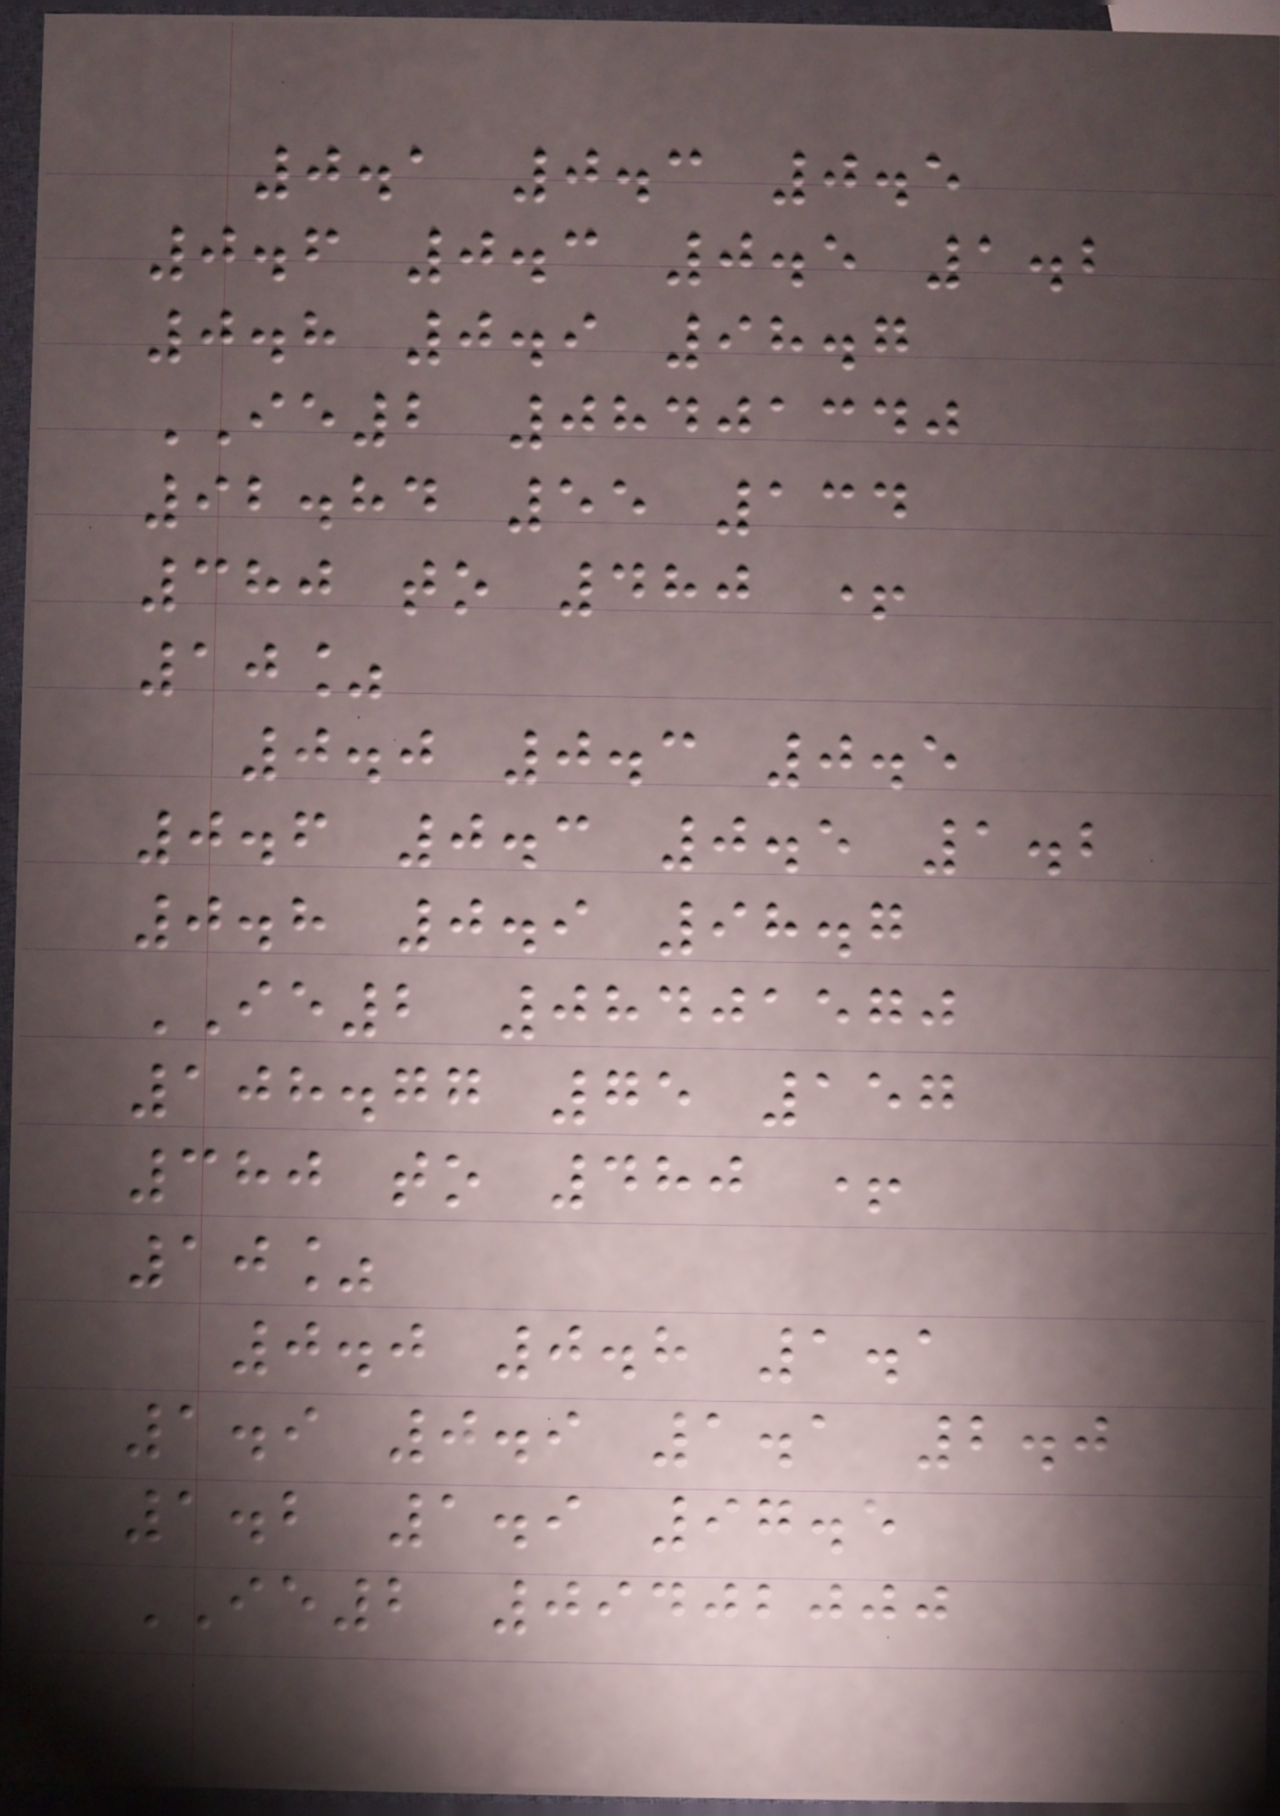0.1 0.3 0.5
0.6 0.3 0.5 1.2
0.8 0.9 98.7
IE2 08401340
92.84 55 134
380 to 480 +
10%
0.0 0.3 0.5
0.6 0.3 0.5 1.2
0.8 0.9 98.7
IE2 08401570
108.77 75 157
380 to 480 +
10%
0.0 0.8 1.1
1.9 0.9 1.1 2.0
1.2 1.9 97.5
IE2 09402000
